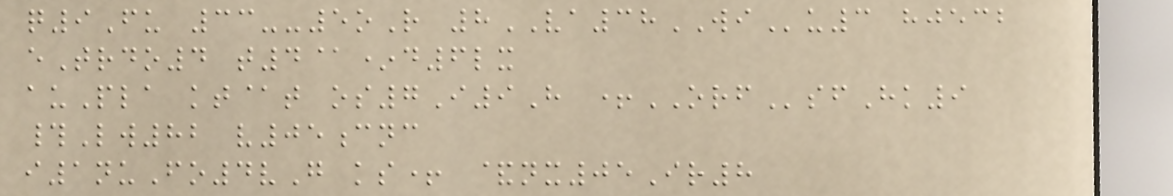q9Fu 33--5oR 8VA38WIu3 hjecb
eTrdo4 t4@*d6lx
auPla kt@t os7I9H +ORFsfHk9
#Lw82 v05cnc
i1nuFo4vG ks+ &nx05Ir8
